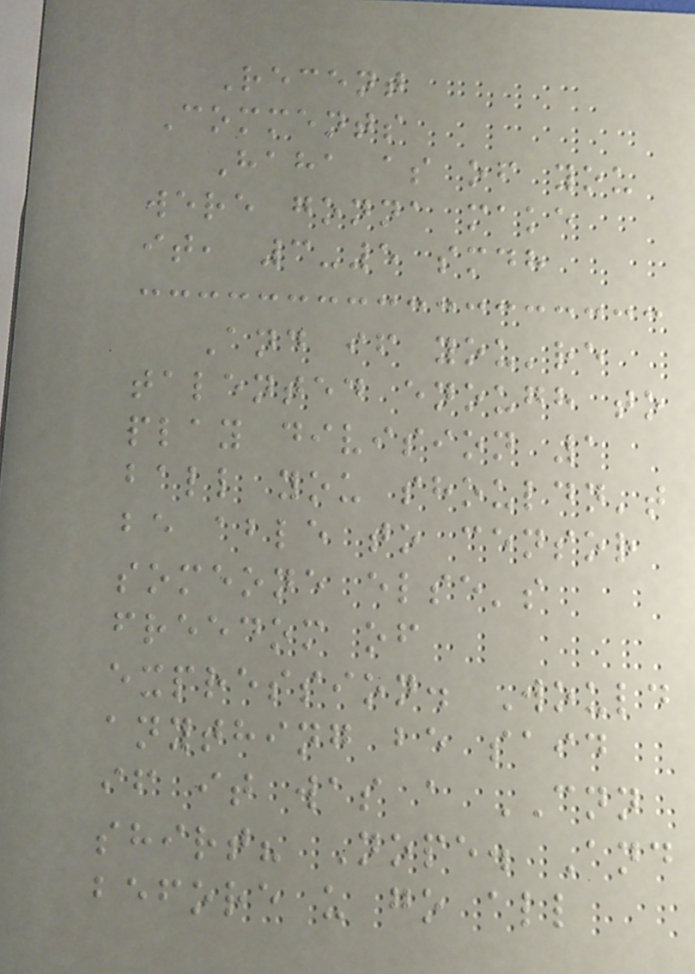Recent
Comments
Haha as of you
were gonna make
it, 3-5 smdh
And if you're
talented enough to
play division 1
ball you shouldn't
be able to censor
someone else's
freedom of
expression. Would
anything be said
if it was a CNN
shirt? Nope. And
before u go all
